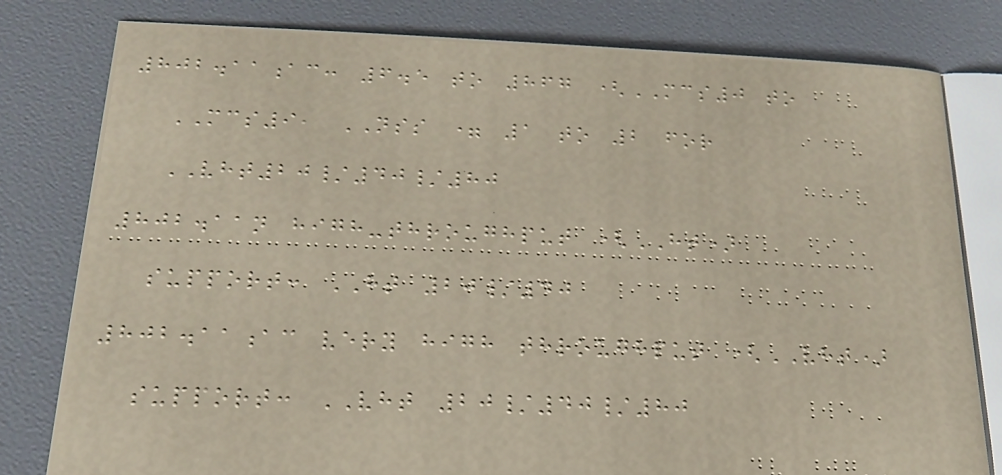802.11ac: 6.5 to 867 (MCS0 to
MCS9, NSS = 1 to 2 for
VHT20/40/80
802.11n high-throughput (HT)
support: HT 20/40
802.11ac very high throughput (VHT)
support: VHT 20/40/80
